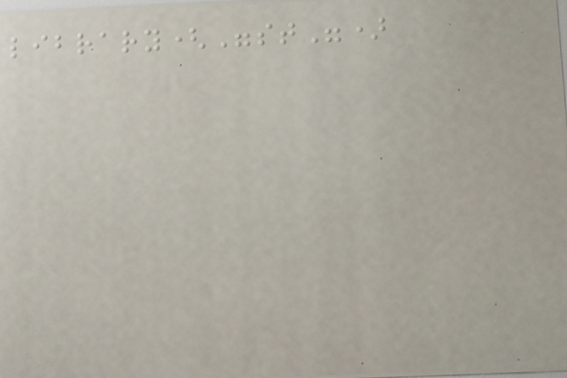library("st")
